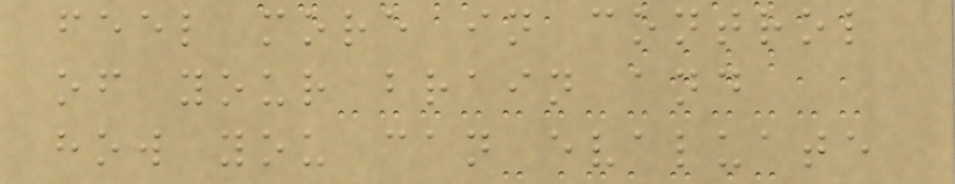feel more in control
of your brain and
how you can evaluate
